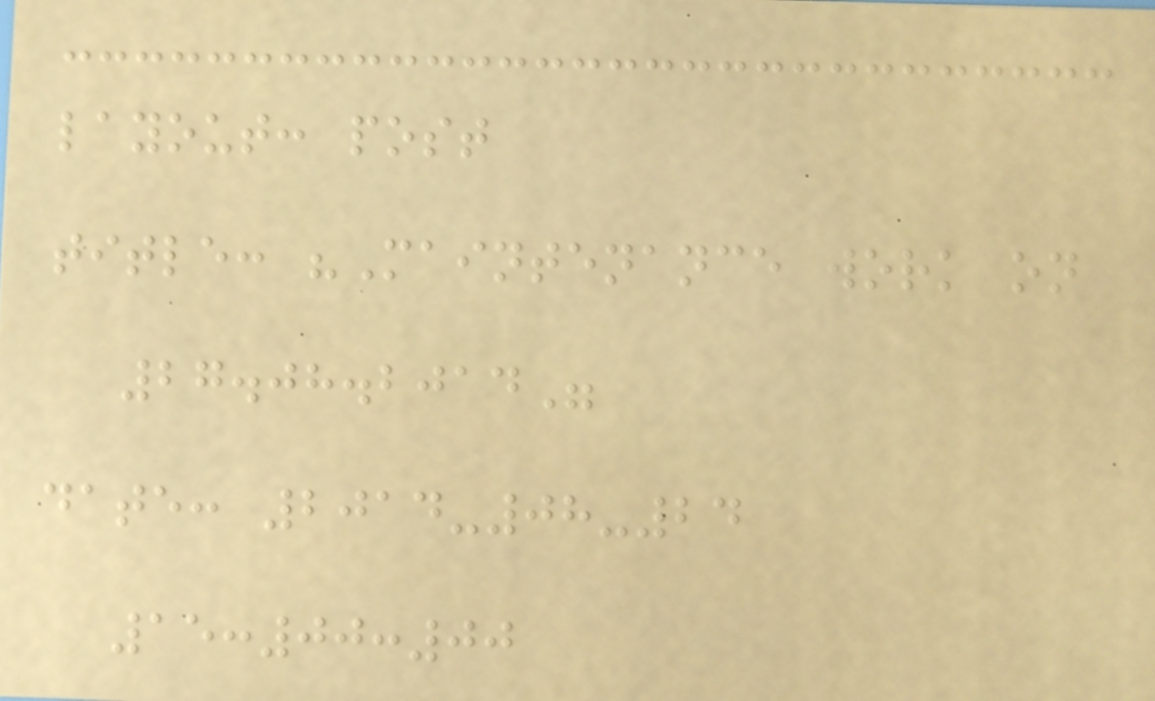layout: post
title: "Maintenance work on
27.08.2014"
date: 2014-08-24
15:00:00
